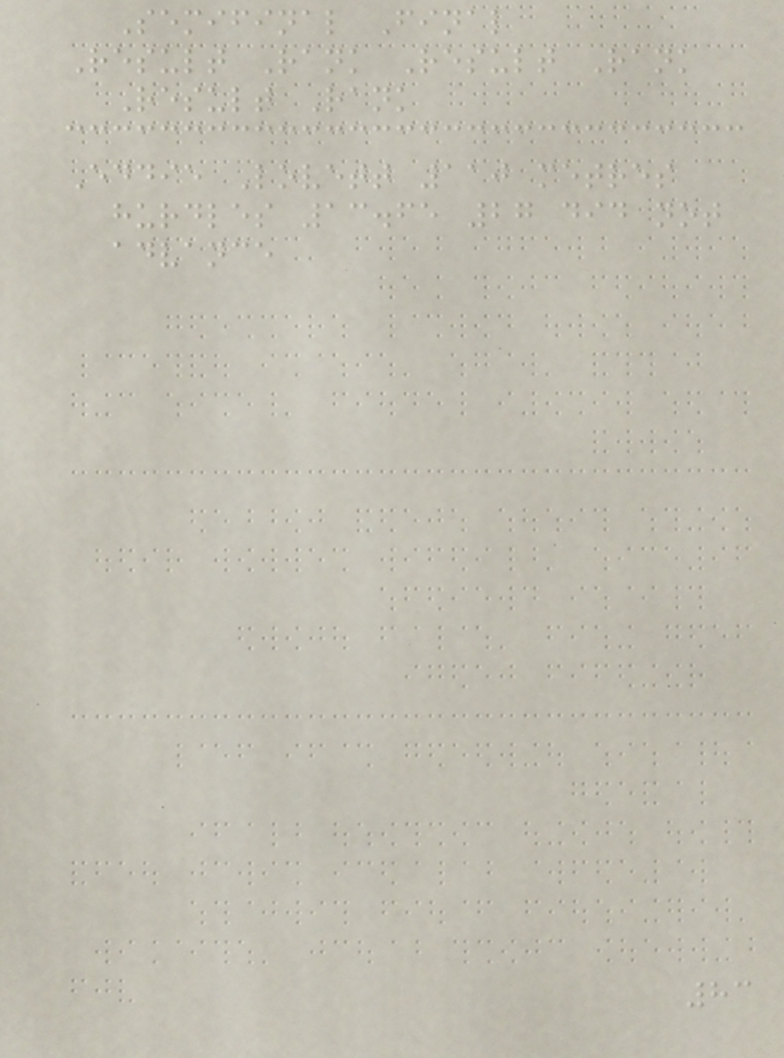Semifinal Final
Result Rank Result Rank
Result Rank
Eddie Lovett 110 metres
hurdles 13.65 27 did not
advance
83
